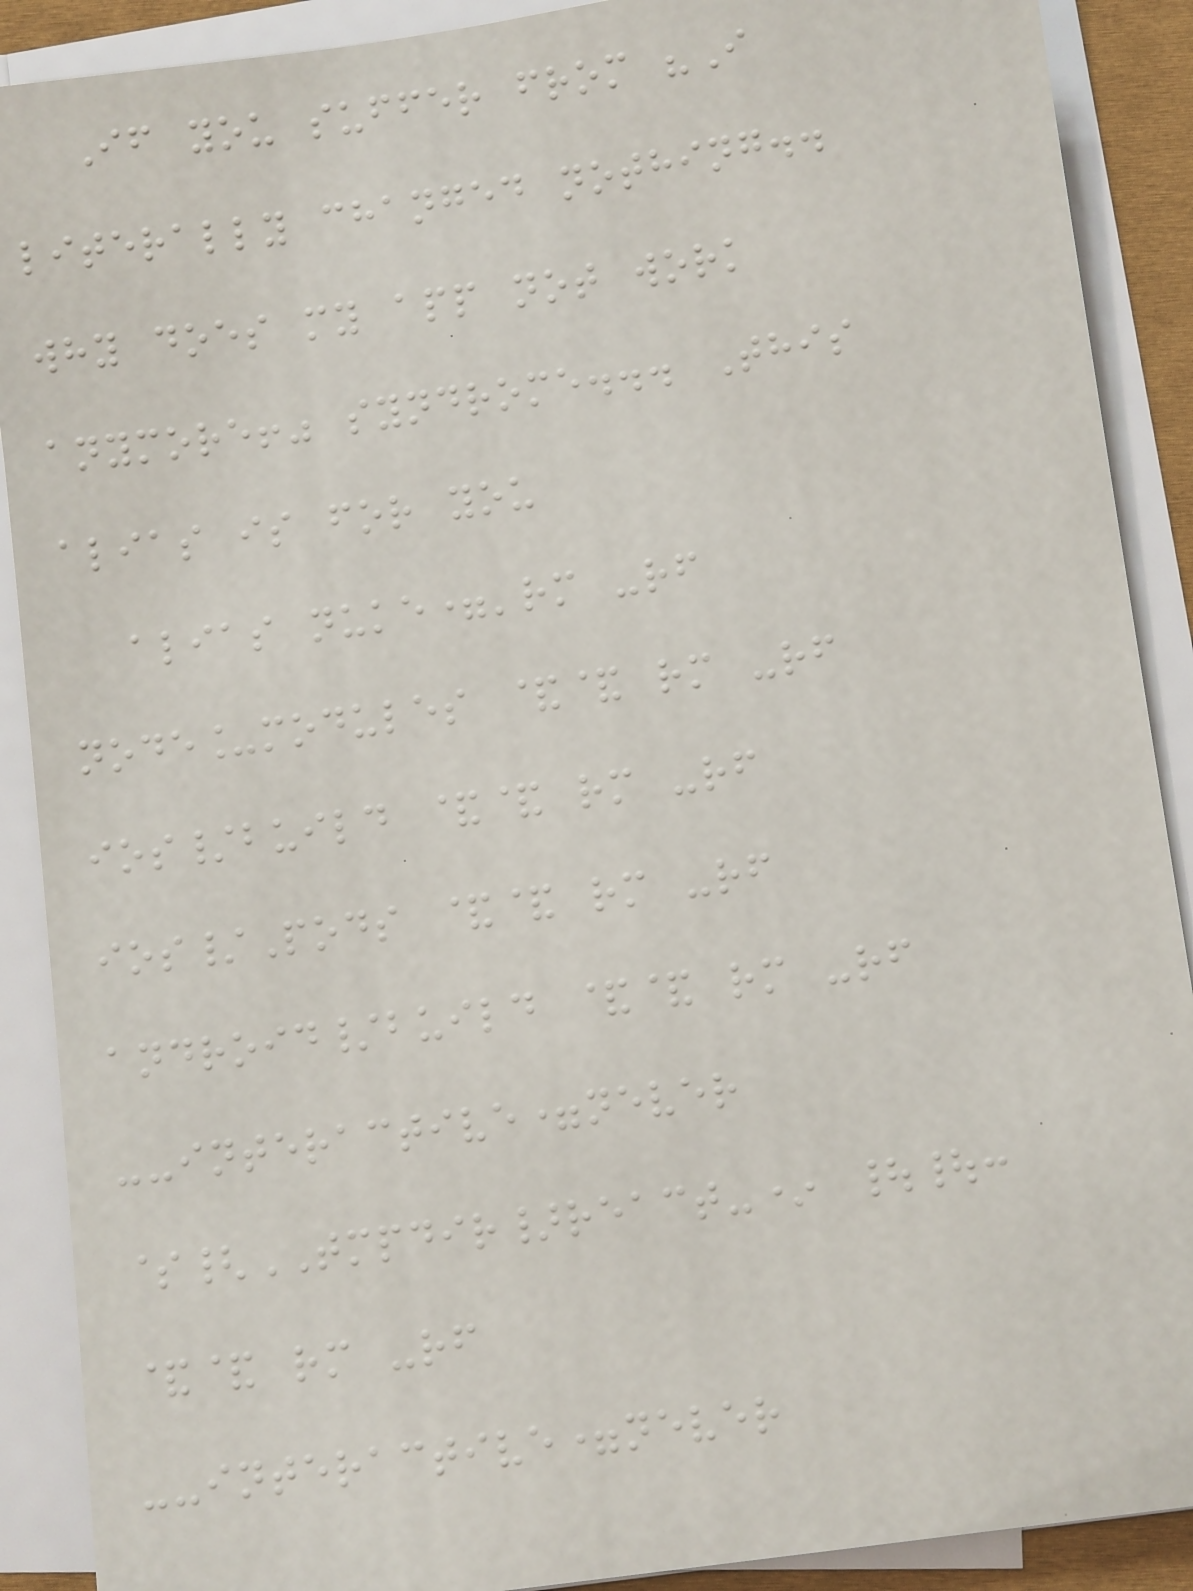If you suffer from "I
literally changed nothing..
why does my app not work
anymore!" syndrome... This
alias is for you
alias nuke='rm -rf
node_modules && rm -rf
ios/build && rm -rf
ios/Pods && rm -rf
android/build && rm -rf
--interactive=never
${TMPDIR}react-* ||:
&& rm -rf
--interactive=never
